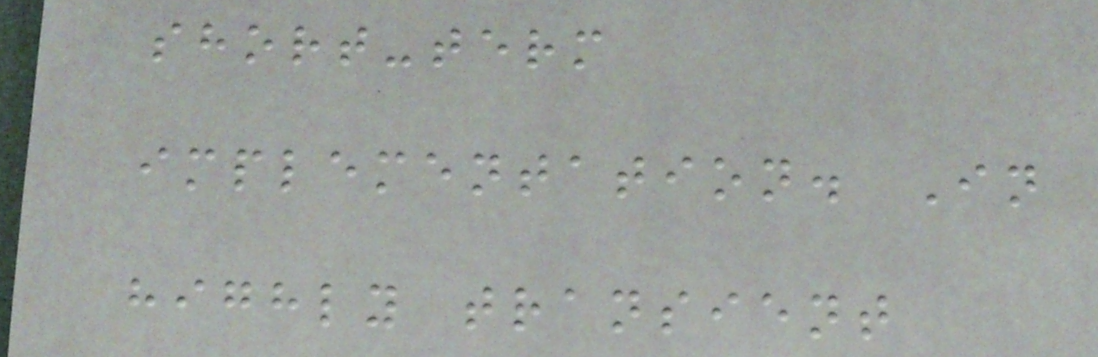short-term
implementation. In
highly transient
